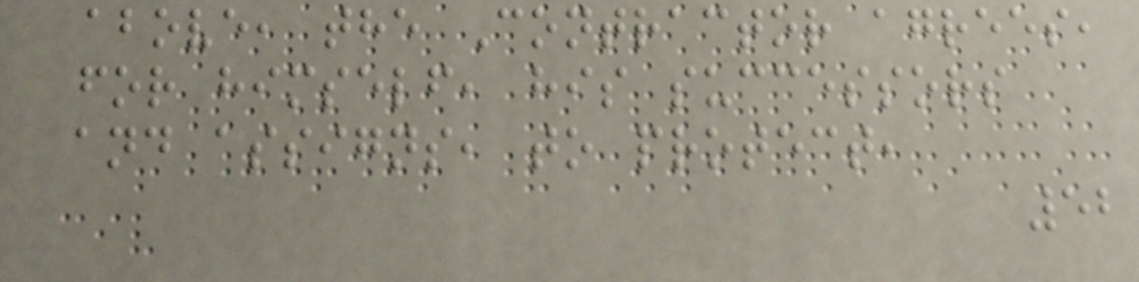above, the Contractor agrees,
for himself, his successors
and assigns, to protect,
52
